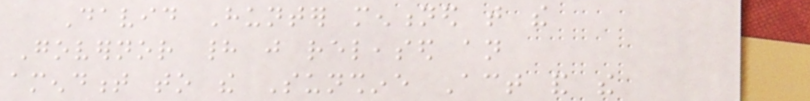David Hunter mentioned that the
Governor had just released an
amendment to the Sunshine Act and the
